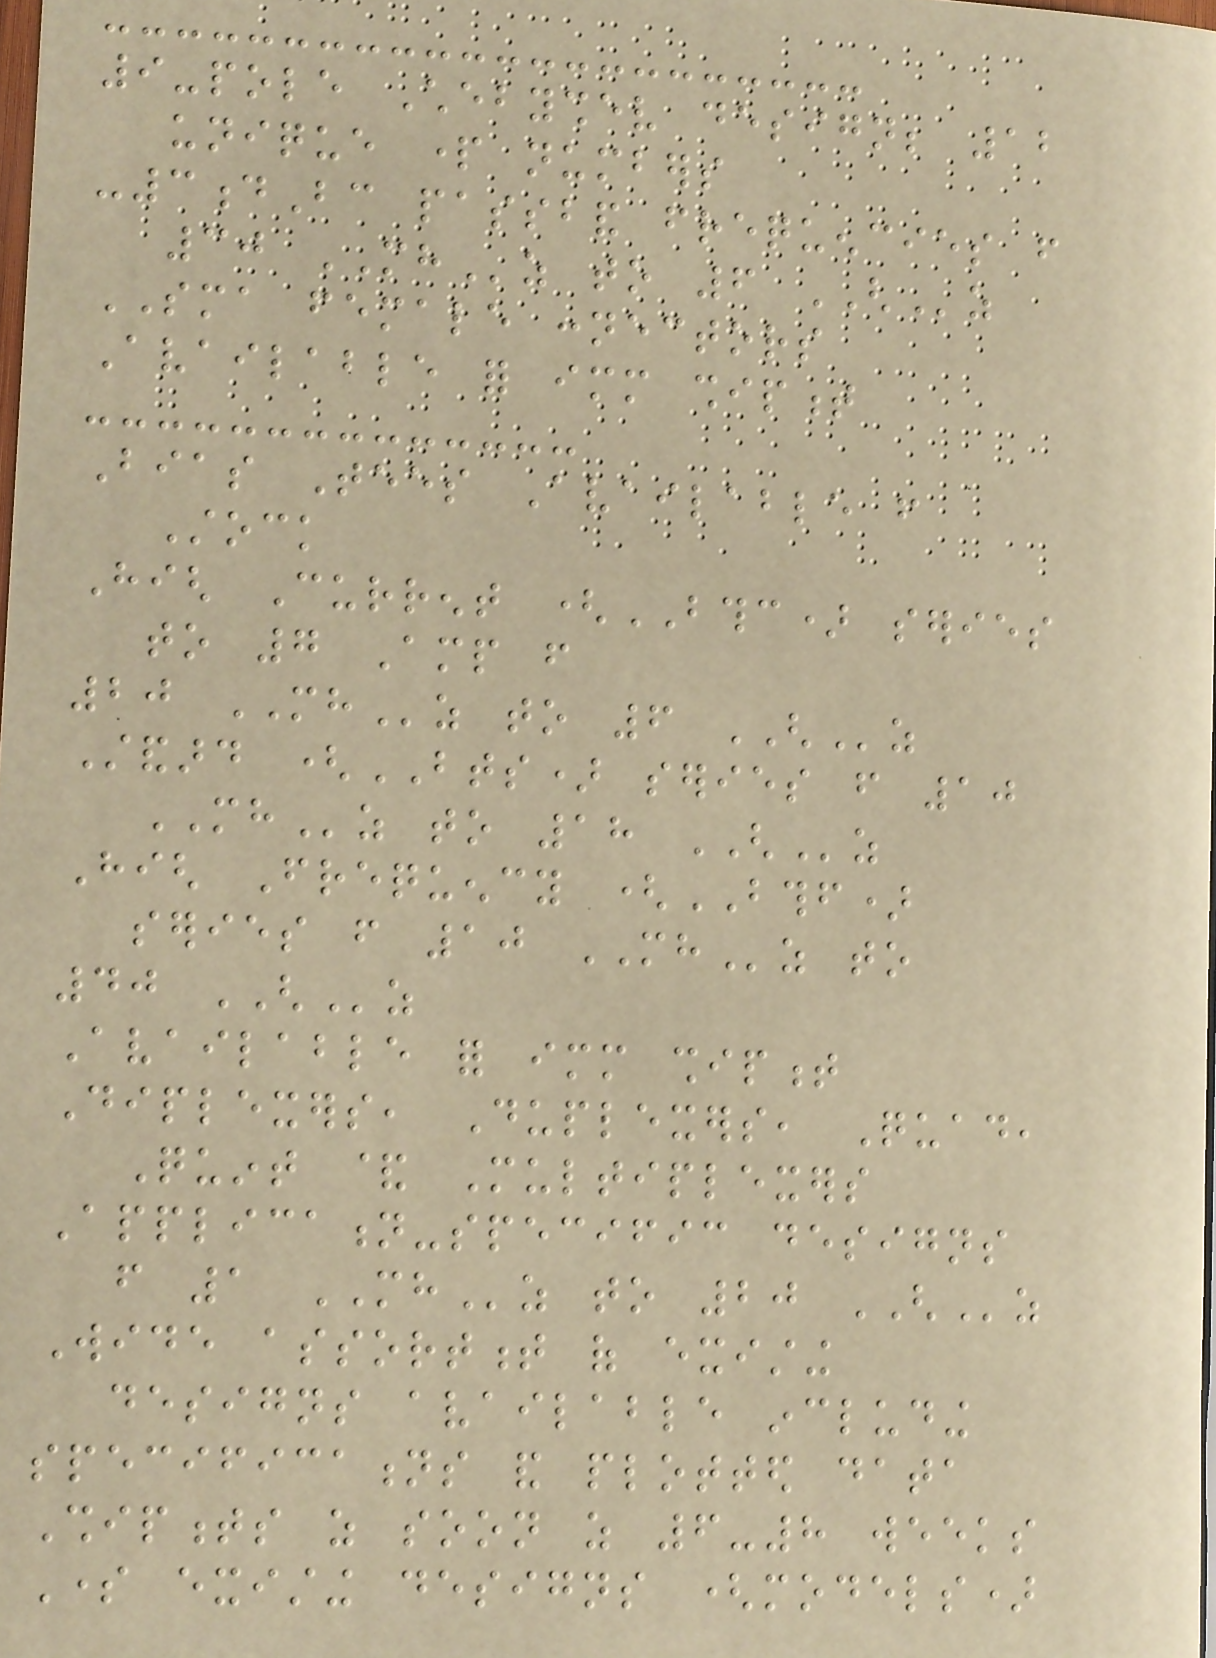9-pole Chebyshev design; 12
unique part numbers
-3dBc passband frequencies from
30 MHz to 6 GHz
SMA female connectors
Available for immediate shipment
Bias Tees Available from
Stock
High Current (BTHC) series
to 7 Amp from
20 MHz to 6 GHz
Standard (BTS) series from 10
MHz to 18 GHz
High Frequency (BTHF)
series from 10 MHz to
40 GHz
Available for immediate shipment
Diplexers, Duplexers, Quad,
Quint & Multiplexers
Application-specific designs
from 1 MHz to 20 GHz
Wide assortment of existing
designs available including
specifications and plotted data
Shipments as soon as 6-8 weeks
Some existing designs (models)
